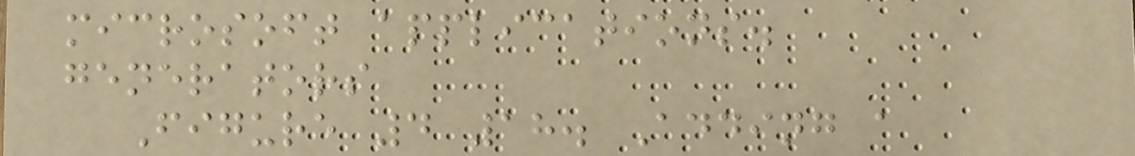microsoft applications.
generators
Figure 4 18. Adding a
